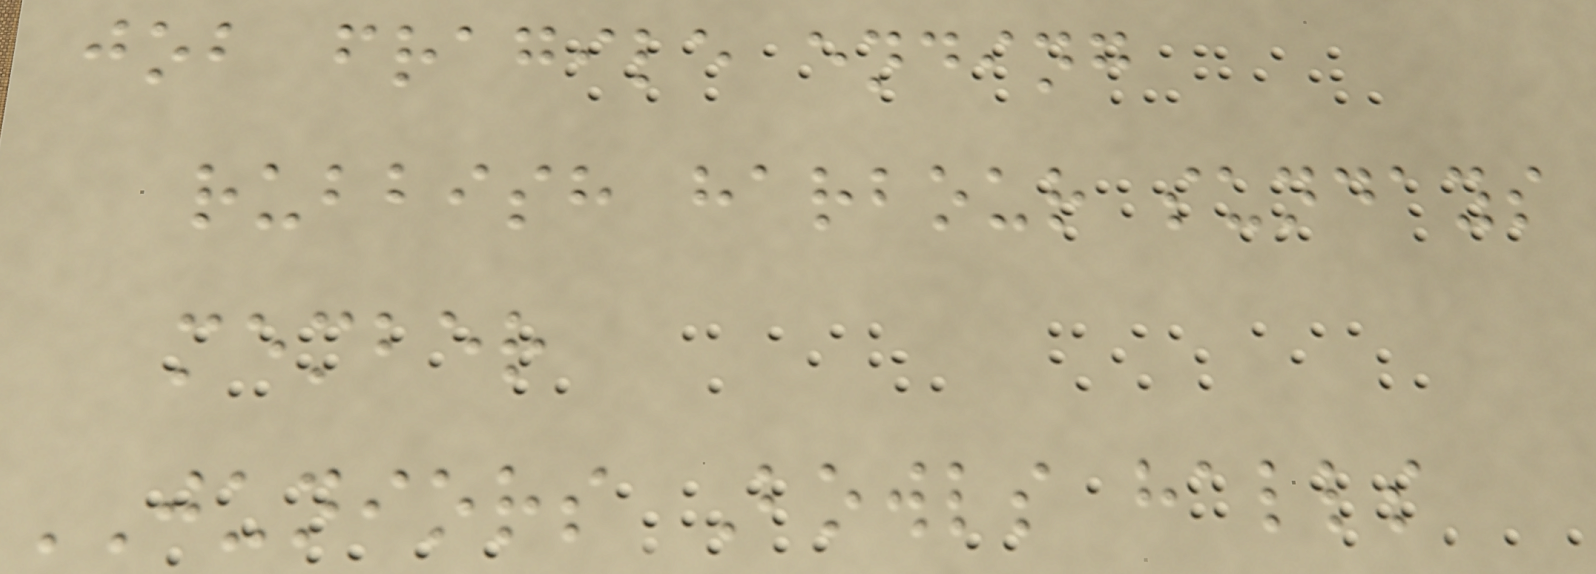job fragile ending
rubbish harbour sundays
member
JUNIORS Bowls halls
